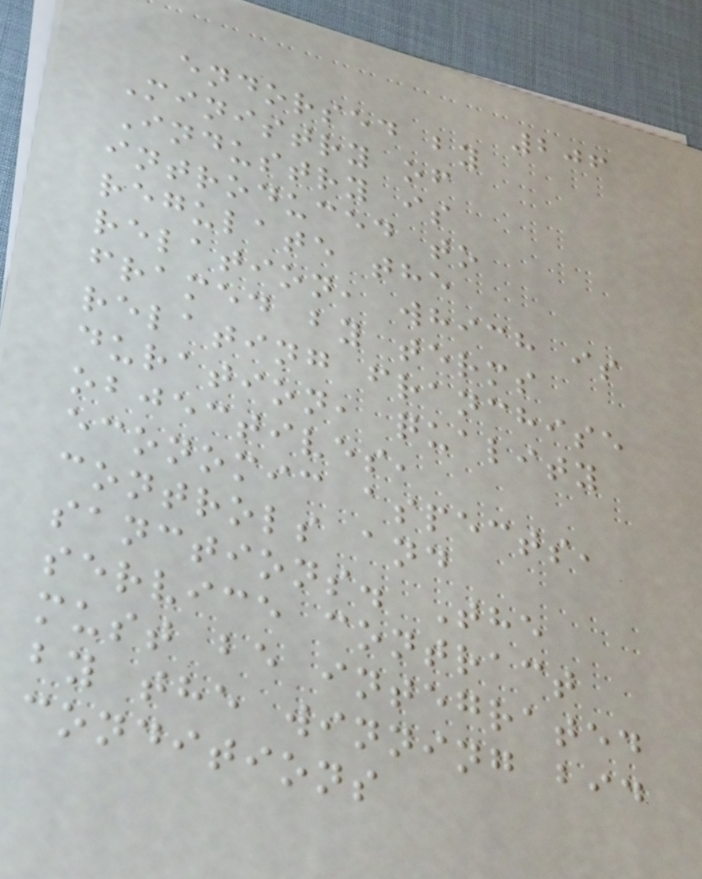206
endorsed by
Ministry of
Industry is
introduced to
regulate the
relation, which is
framed by terms
relating franchise
duration, quality
objectives,
economic aspects,
controls and
sanctions. The
service contract
must be integrated
by the winning bid
conditions
